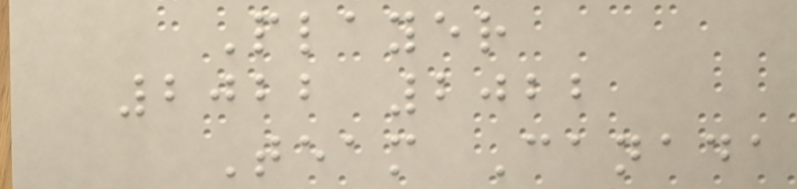Player
2022 2022
Team Canada
